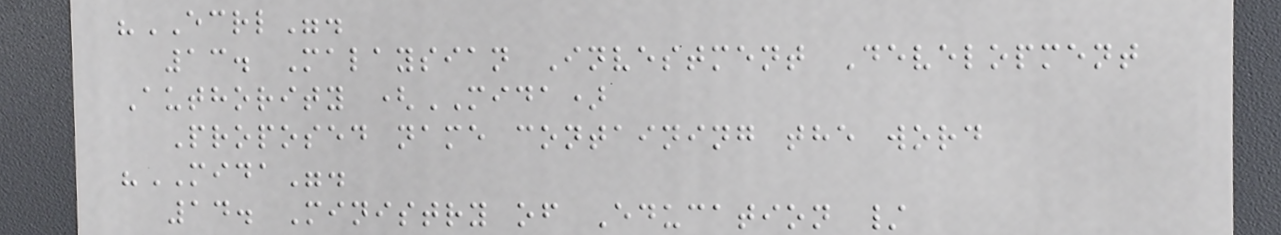"ECRL".
13. Malaysian Investment Development
Authority (MIDA)
Proposed name containing the word
"MIDA".
14. Ministry of Education /
